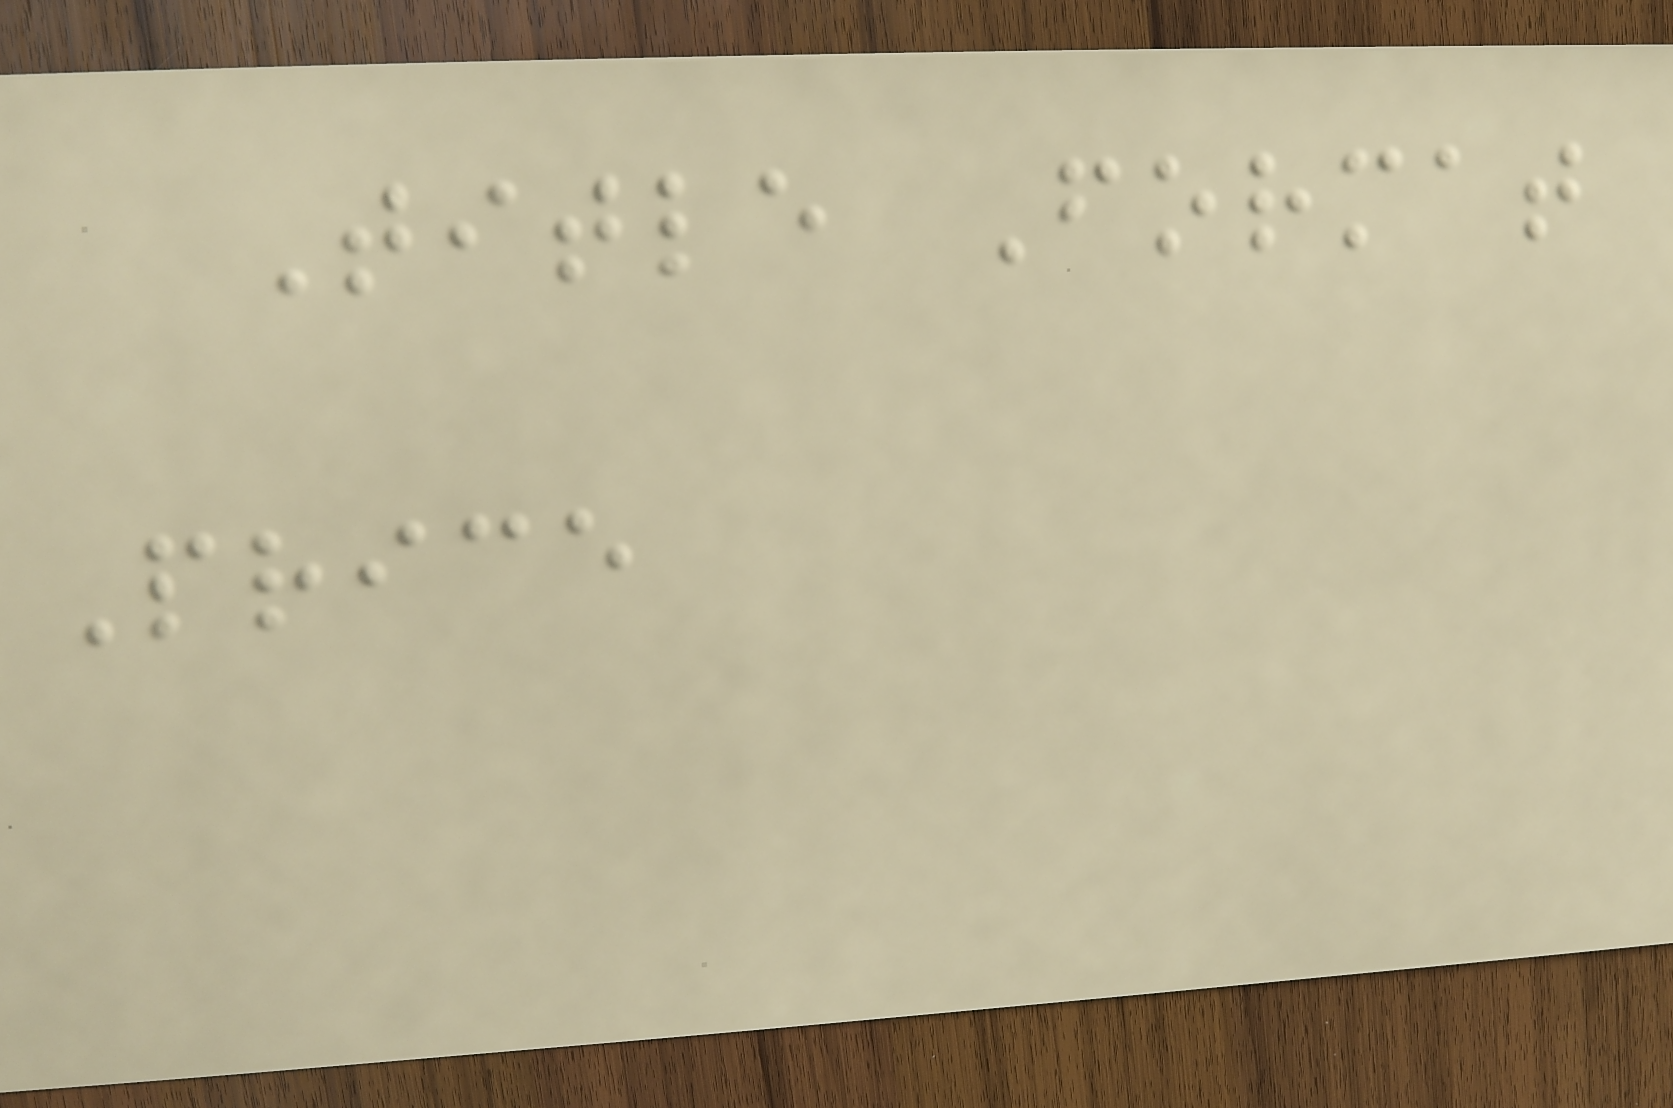Title Format
Price
